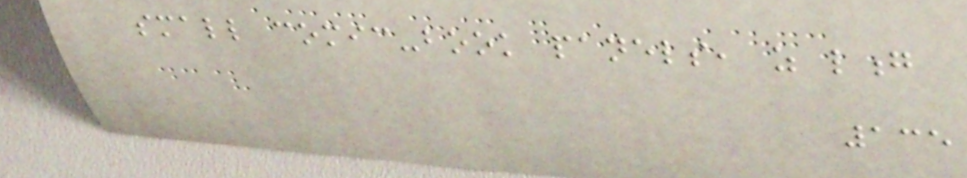small comic-book panels, as long
135
